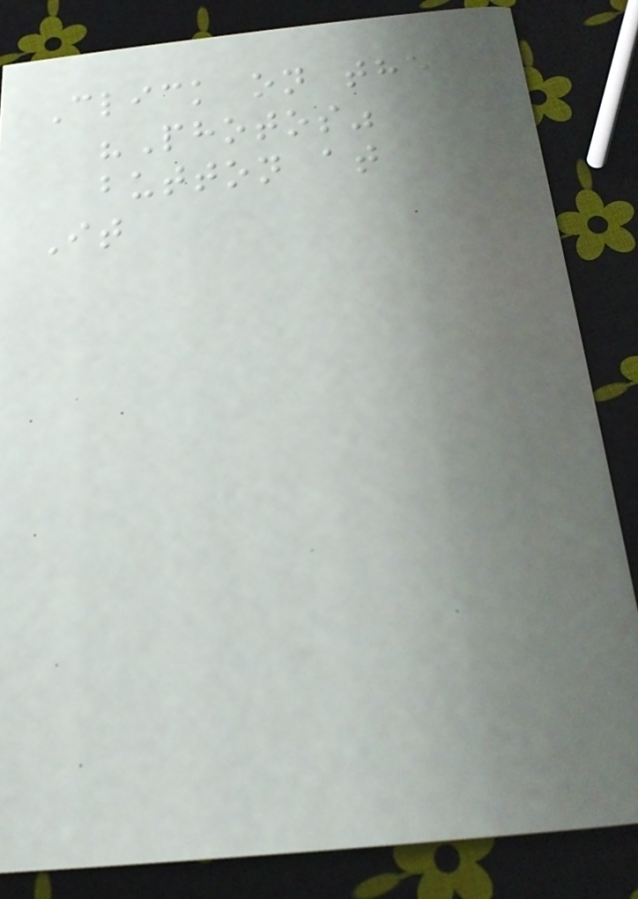Click on the
"Photos"
button at
It
